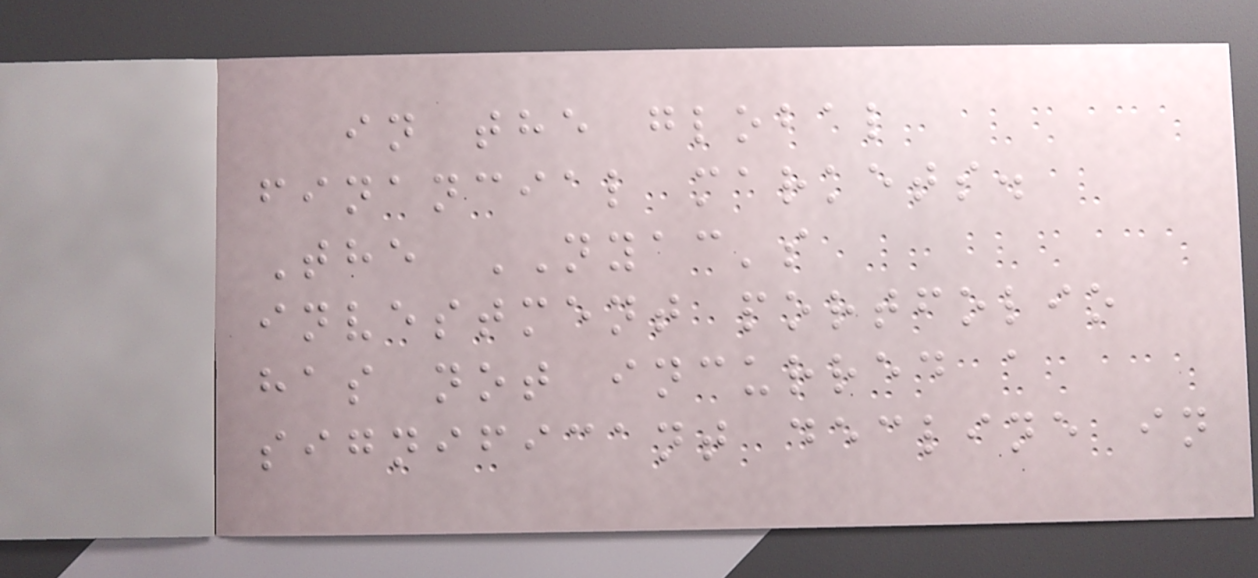in the global
financial markets.
The NYAC's
investment portfolio
has not incurred a
significant decline in
